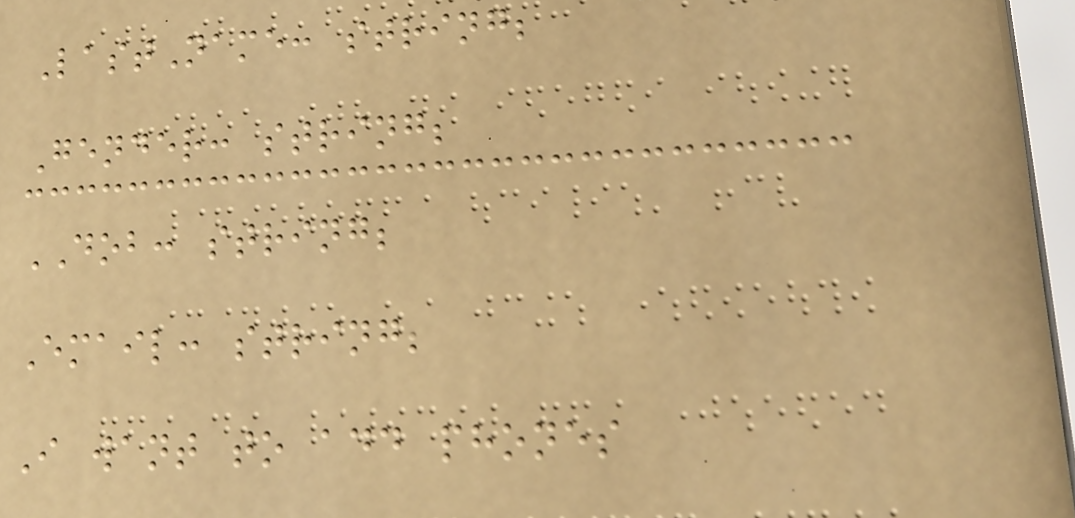LastName: string;
Gender: string;
DOB: string;
Email: string;
I want to add phones
